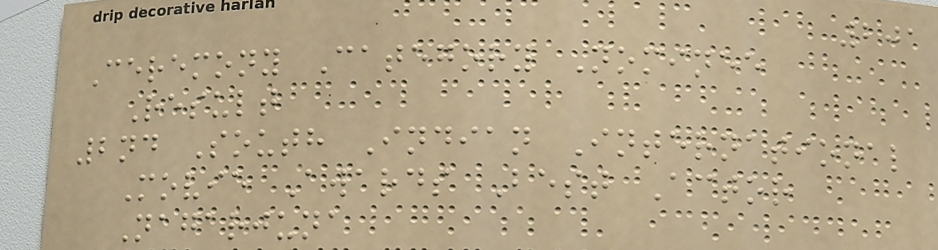201
Ceremony Category Nominee
Result
2nd South Indian International
Movie Awards Best Actor
Nagarjuna
